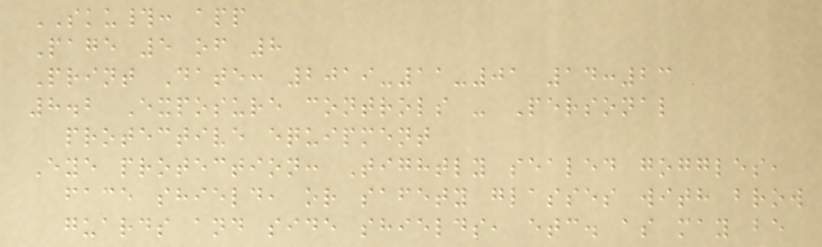SKU#: app
Page 5 of 8
Print Date: 2019-11-01 14:23
8.2 Exposure controls - Personal
protective equipment
Eye protection: Tightly sealed goggles,
face shield, or safety glasses with brow
guards and side shields, etc. as may be
